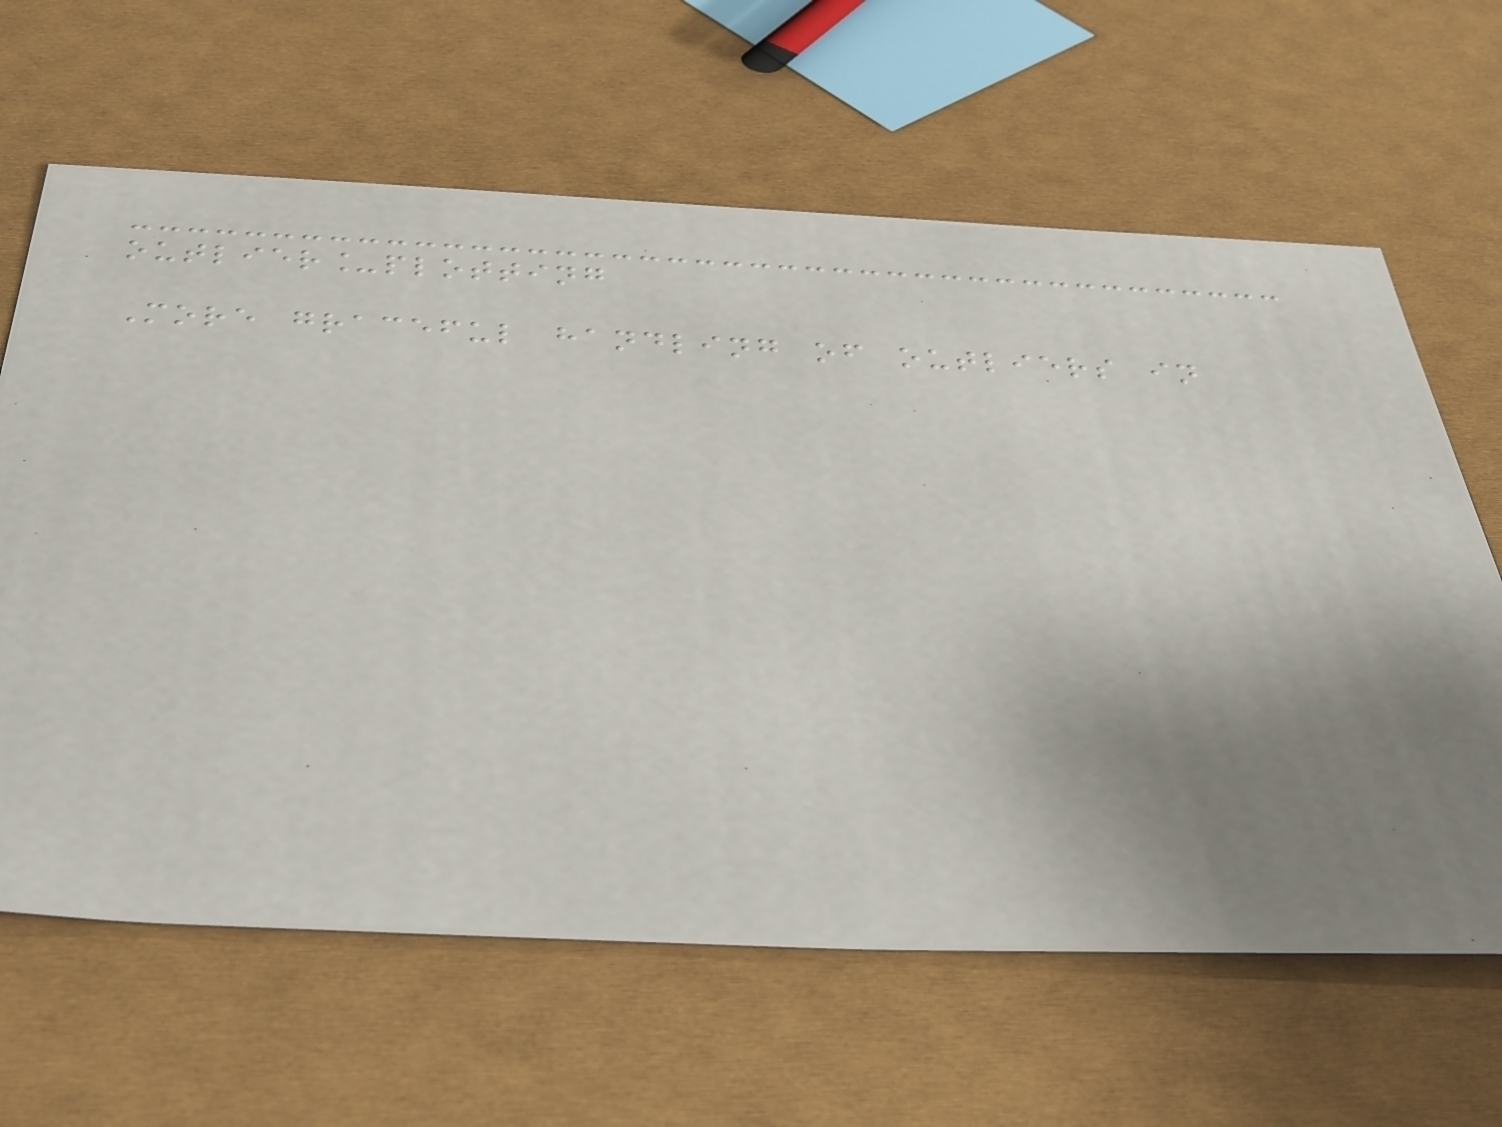outlier_plotting
More graceful handling of outliers in
